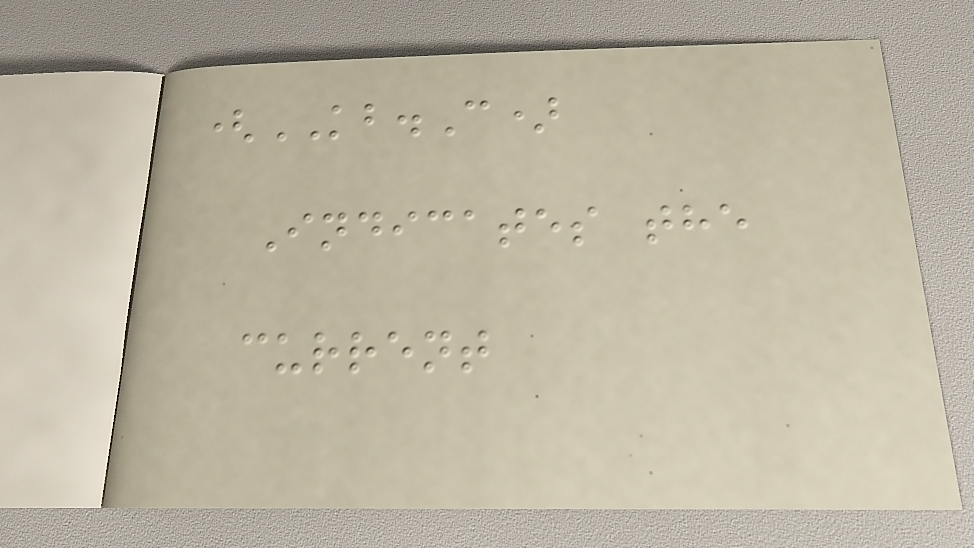(KB.C)
Indicates the
current
